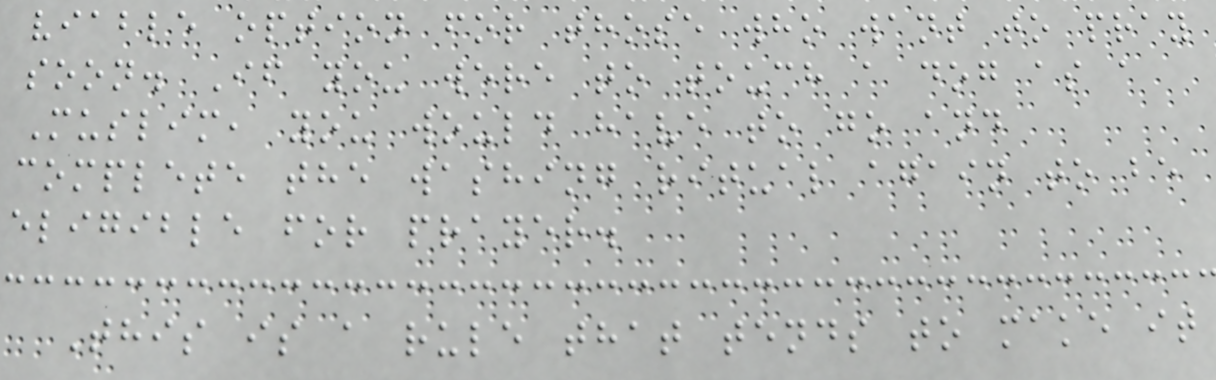viable option for those who want to pray
soon. If you were to touch a dog as a
Muslim, you would have to go and
complete the washing ritual again to be
eligible for prayer.
This is a rule that tends to make it
